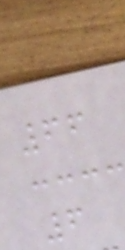66
6
